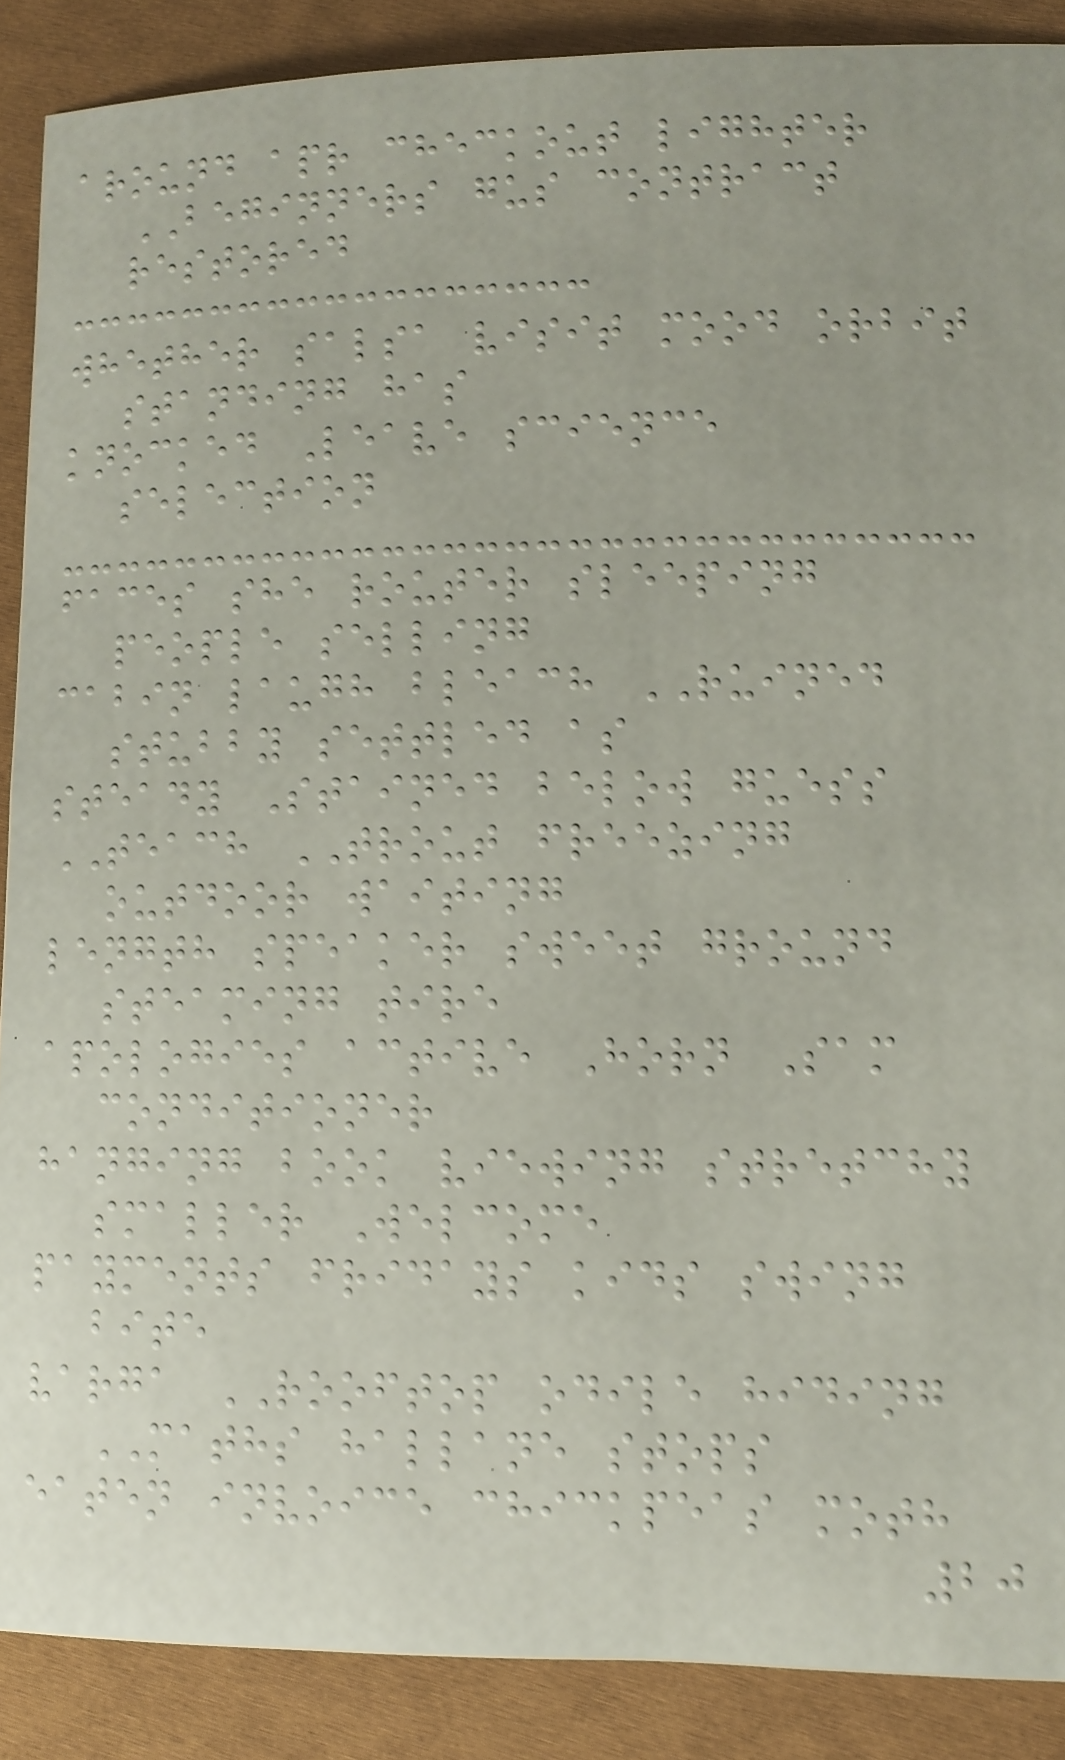around apr checkout lighter
BEGINNERS gus contract
restored
whether salsa visit mood orbit
standing has
knocked Leave science
selection
faces she router sleeping
people selling
cabin laugh bleach RUINED
stubby settled as
steady Stained below guess
TEACH TROUT freezing
outdoor waiting
length speaker sweet ground
steaming tire
apologies active Horn Sam
conditioner
hanging book viewing stretchy
smaller Welcome
payments fridays kids swing
bite
varga ROOFTOP odile hiding
MATHS hallane stops
eaten invoice chickpeas moth
20
